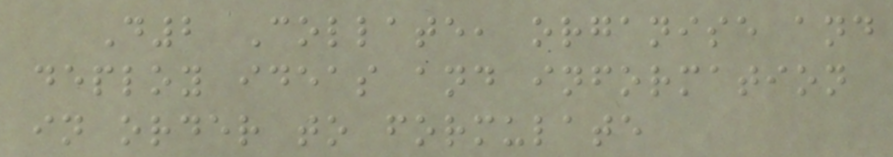D2 Collate, organise and
deploy ideas and information
in order to formulate
